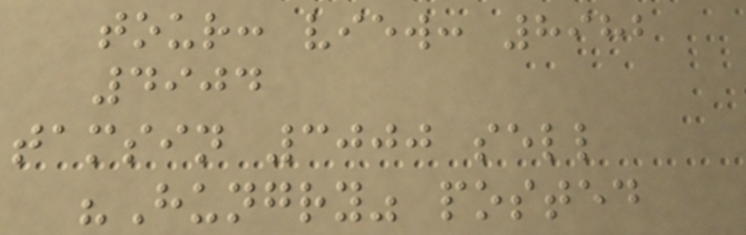tour: view: 8982
4904
tamsin 3000 sell
"Hungry" posted
